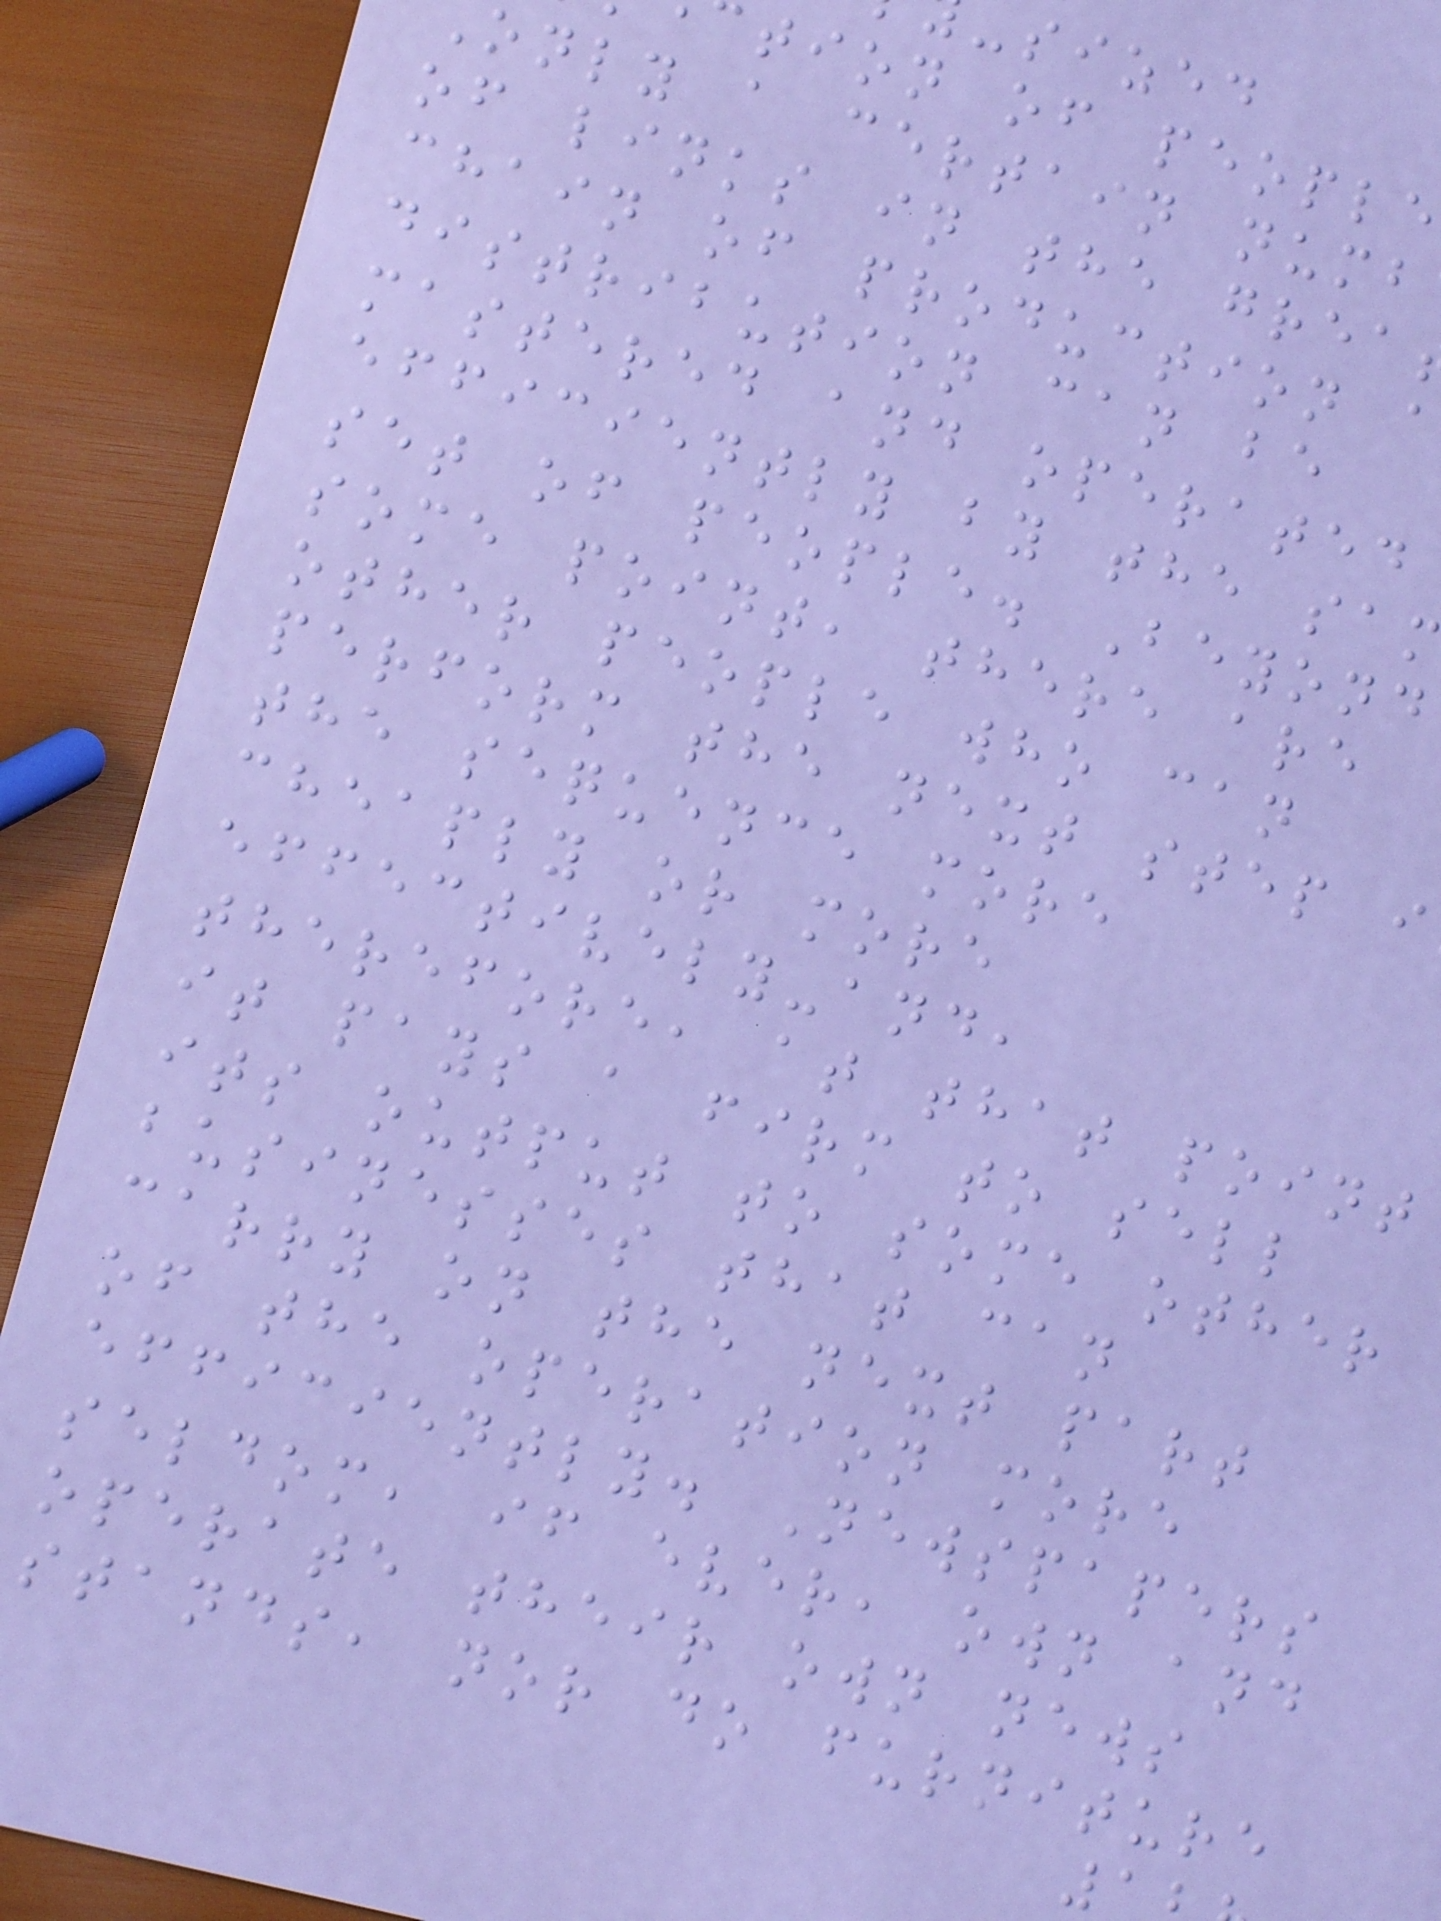-sized
tion of people
only a certain numb
of links in the grea
chain of production a
distribution can be
mastered and operated
efficiently by the sam
set of people. Beyond
some point, there are
other people who can
perform the next step i
the sequence more
cheaply or more
effectively-and,
therefore, at that point
it pays a firm to sell
its output to some other
businesses that can
carry on the next part
of the operation more
efficiently. Newspapers
seldom, if ever, own and
operate their own news
stands, nor do furniture
